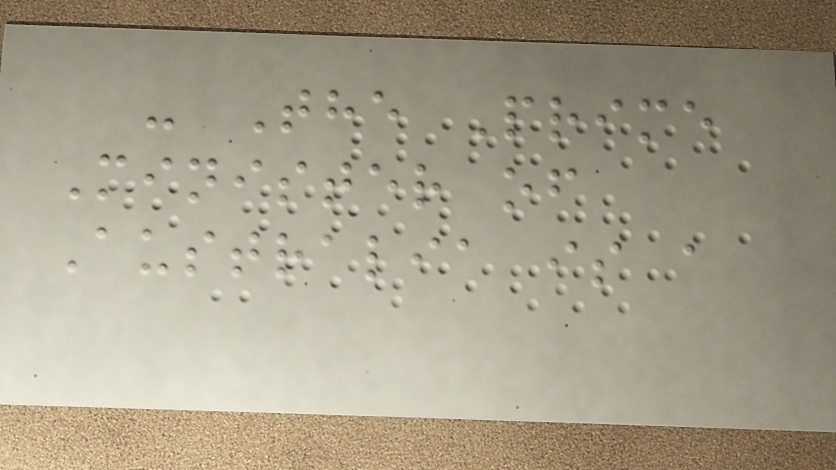- The Prime
Minister of
Australia is a
